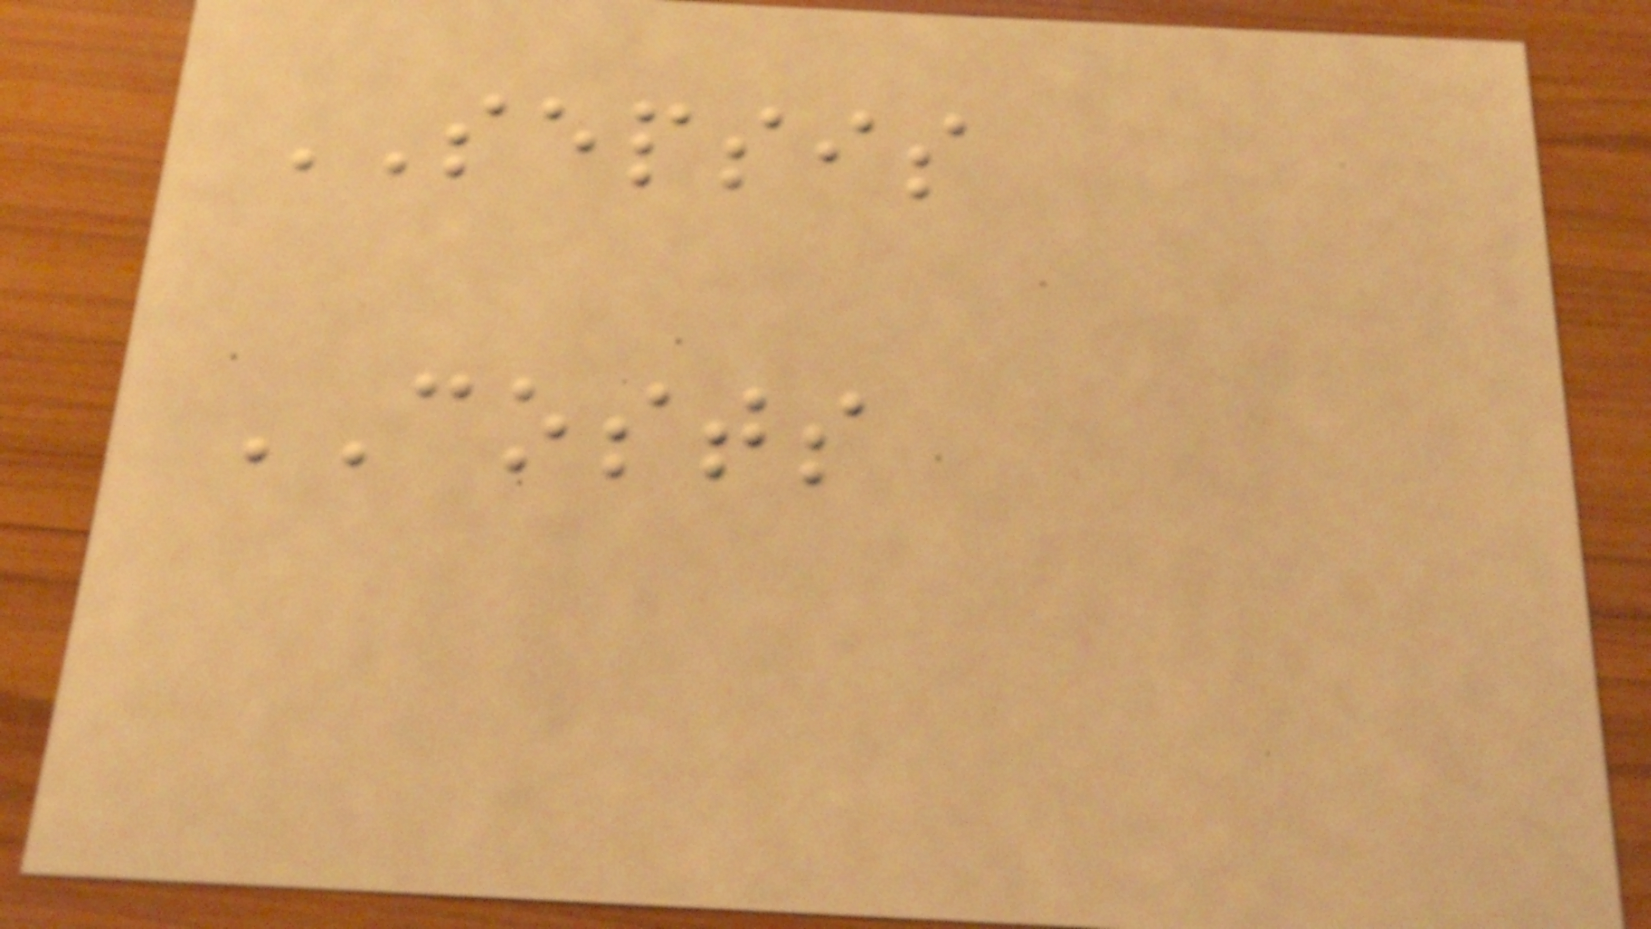SEPSIS
COSTS
